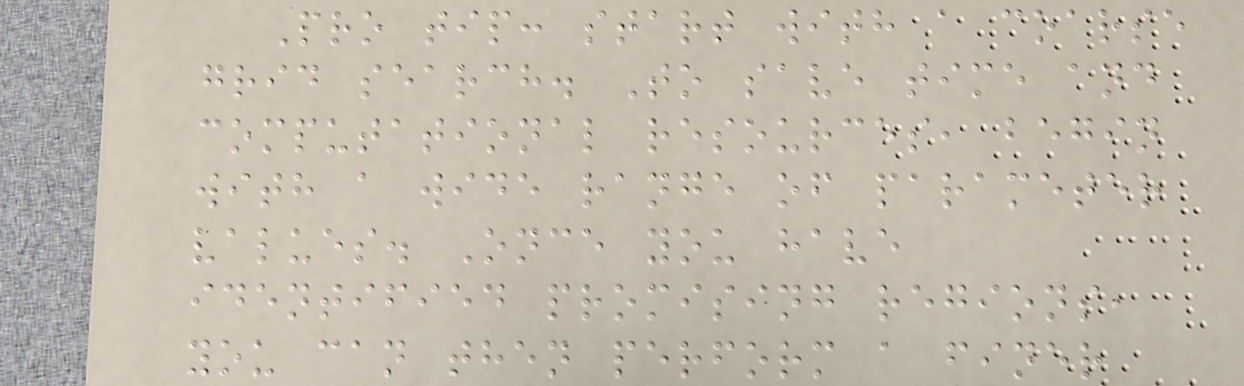Pro tip: start with a coarse
grid search. To save time and
computational resources, begin
with a wide range of parameter
values. Once you have
identified promising regions,
you can then perform a finer
